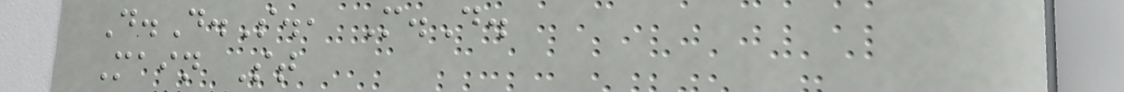D.D.S., M.D.
Main St
